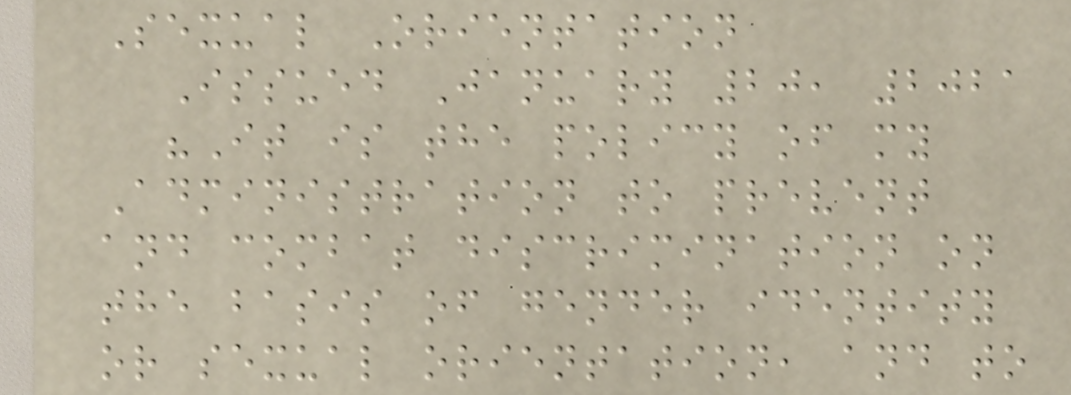Sexual Orientation
Issued January 20, 2021
"It is the policy of my
Administration to prevent
and combat discrimination on
the basis of gender identity
or sexual orientation, and to
